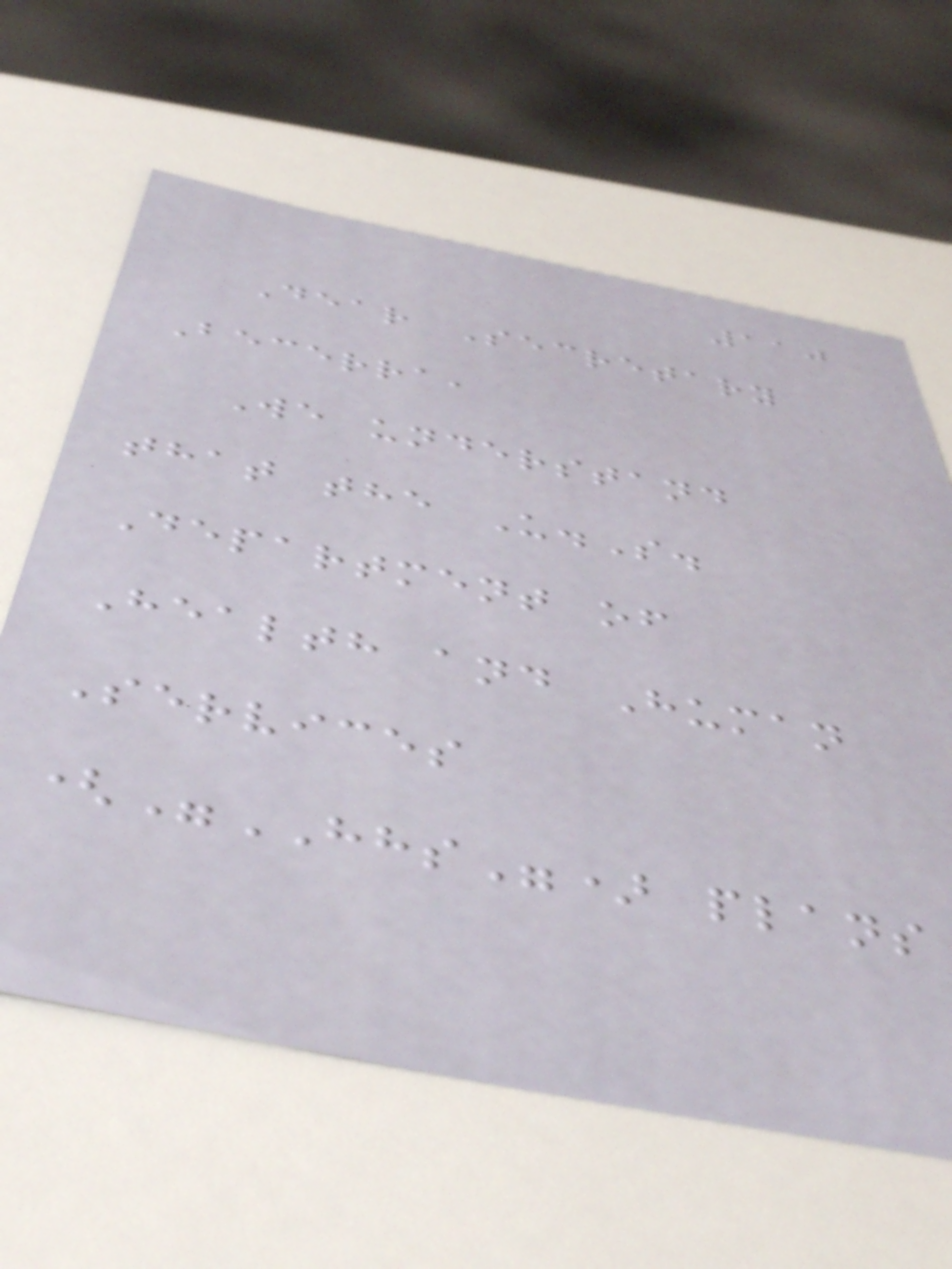110
Dear Secretary
Becerra,
We understand
that the U.S.
Department of
Health and Human
Services
("HHS") plans
